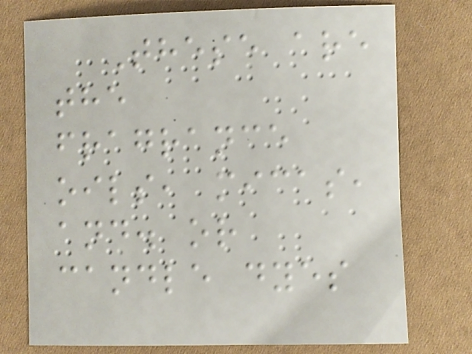These are
the
fragrance
oils, micas,
and. or
candle dyes
